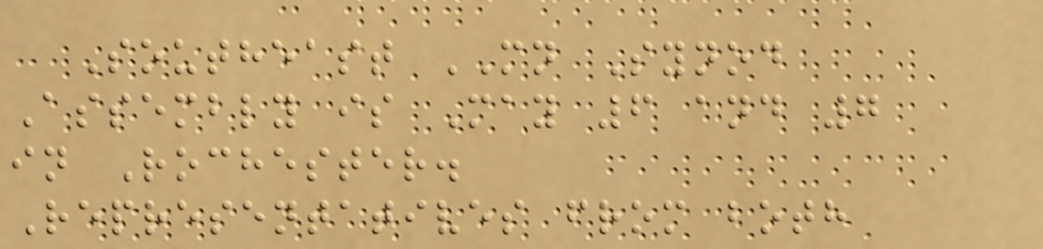Southeast MN Synod
Assembly is May 6 and 7
in Rochester.
Representatives from both
